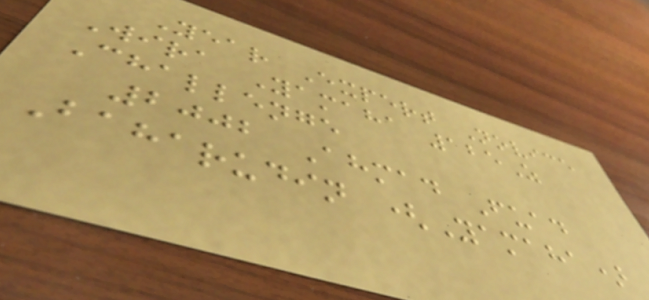Year Expert Novice
Wira Yamaha 125Z
Challenge
2002 Ahmad Fuad
Baharudin (Yamaha)
